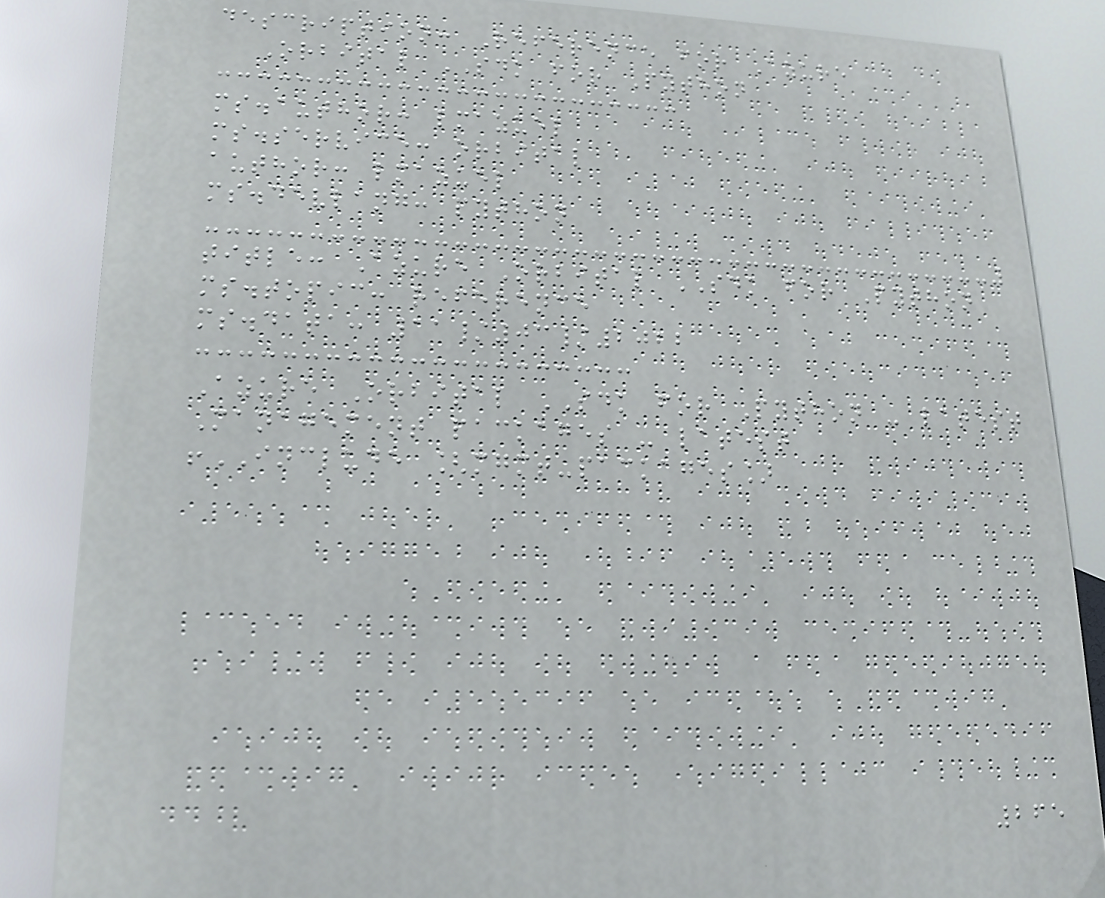description: Reference for Azure
Orbital SDK for Python
ms.author: lmazuel
ms.service: orbital
author: lmazuel
ms.devlang: python
title: Azure Orbital SDK for Python
ms.topic: reference
ms.data: 11/03/2022
Azure Orbital SDK for Python - latest
Management packages - latest
!INCLUDE [mgmt-packages]
265
